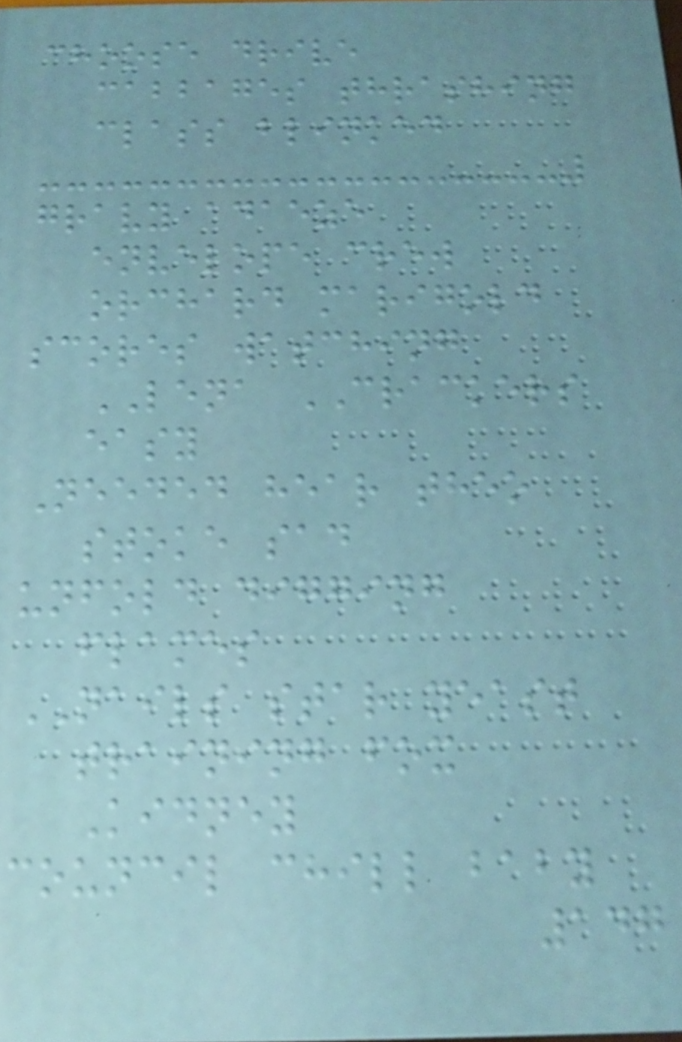choose drive
cabbages thrashing
class blinked
gravy adaeze
envelope crew
orchard marigold
scores watching
LENA CRACKERS
easy
Needed hear theo
stoke sad
unfold digging
flames
NAILS star yeast
training fox
Kidney
council chill baby
147
